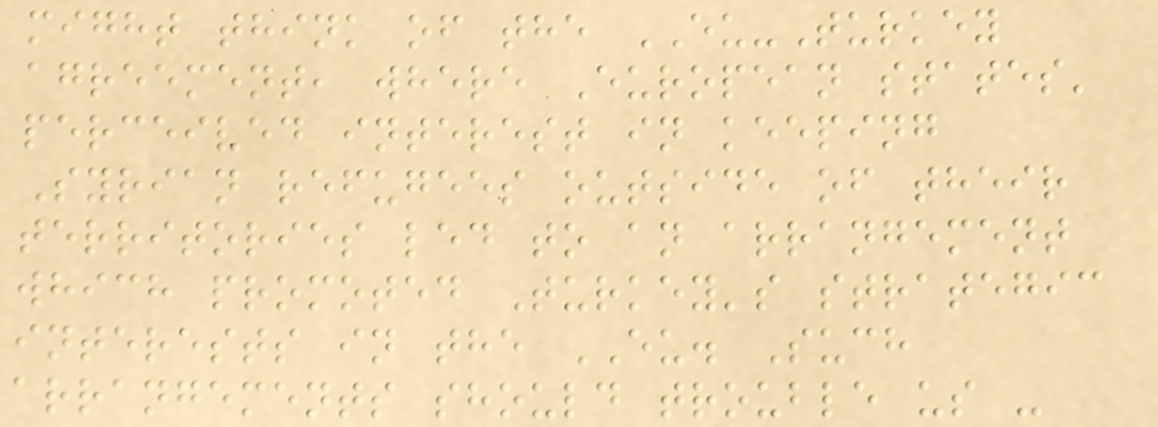might think of the EU-Turkey
agreement, where European states'
perceived interest in keeping
Syrian refugees outside of their
territories led to an arrangement
which promoted Turkey's strategic
interests in the EU. Such
arrangements should trouble us -
